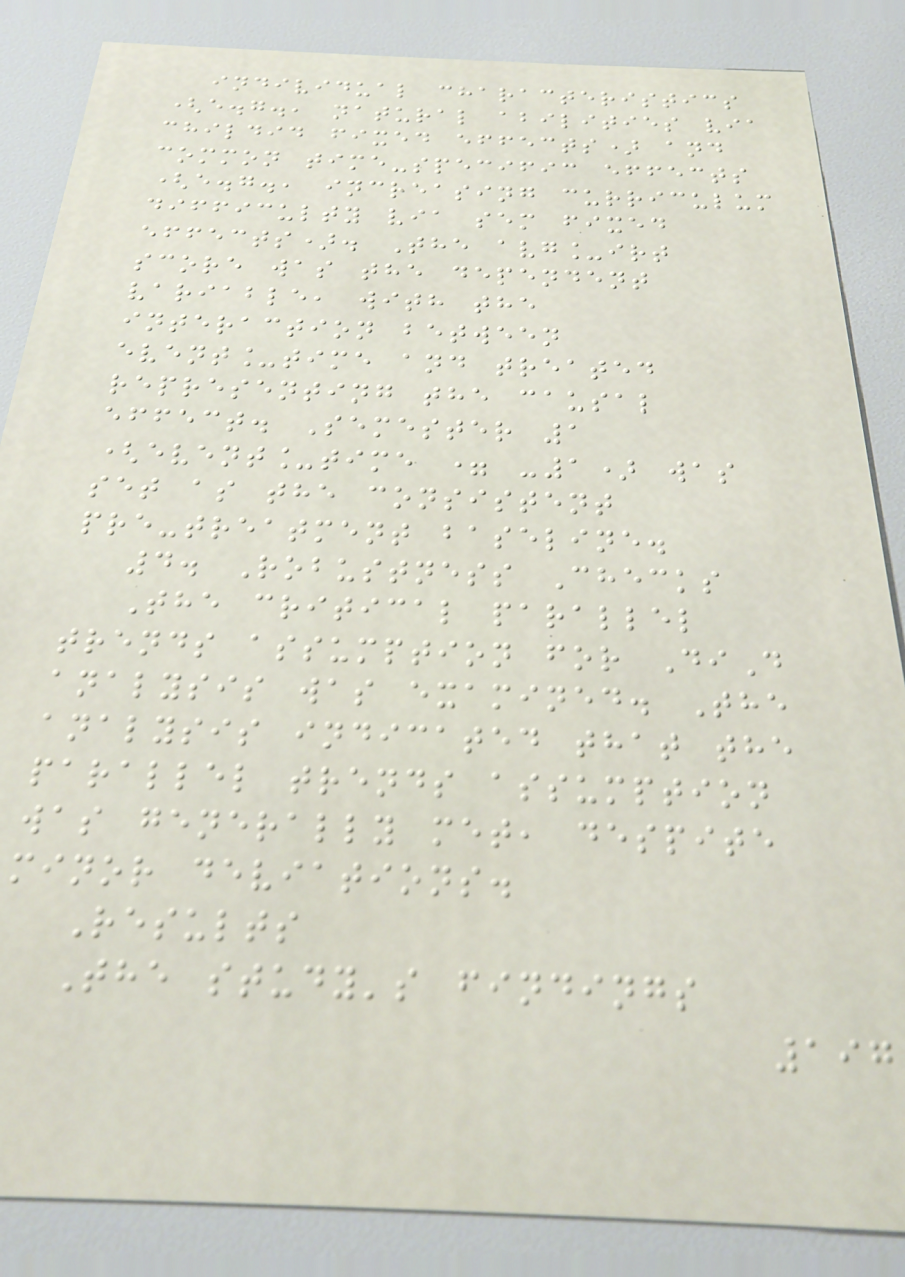individual characteristics
(e.g., natural abilities via
childid fixed effects) and
common time-specific effects
(e.g., increasing curriculum
difficulty via sem fixed
effects). The avg_irt
score was the dependent
variable, with the
interaction between
event_time and treated
representing the causal
effect. Semester 1
(event_time = -1) was
set as the consistent
pre-treatment baseline.
4. Robustness Checks
The critical parallel
trends assumption for DiD
analysis was examined. The
analysis indicated that the
parallel trends assumption
was generally met, despite
minor deviations.
Results
The study's findings
197
